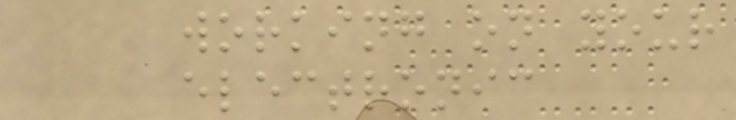working on your
electronic
